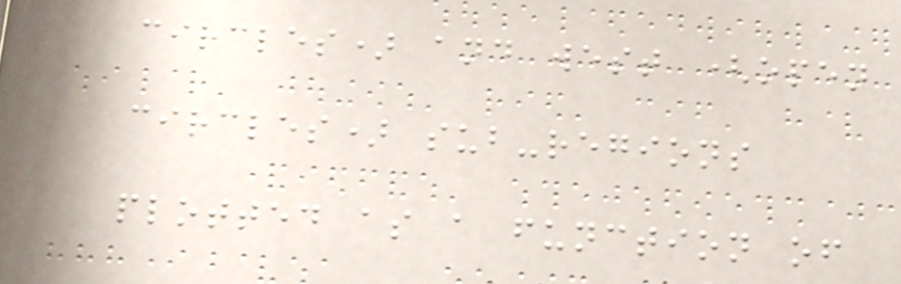circles) and west (open
circles) sub-regions
plotted as a function of
